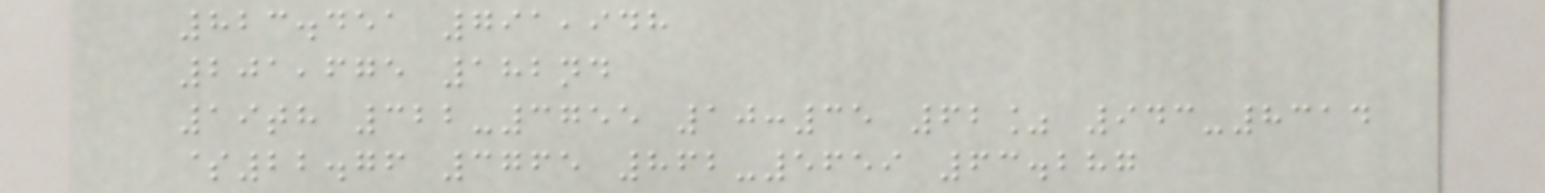823.451 791,948
201,675 182nd
19th 322-3755 10:35 62% 943-8314
$22.76 3765 862-5659 63.287
